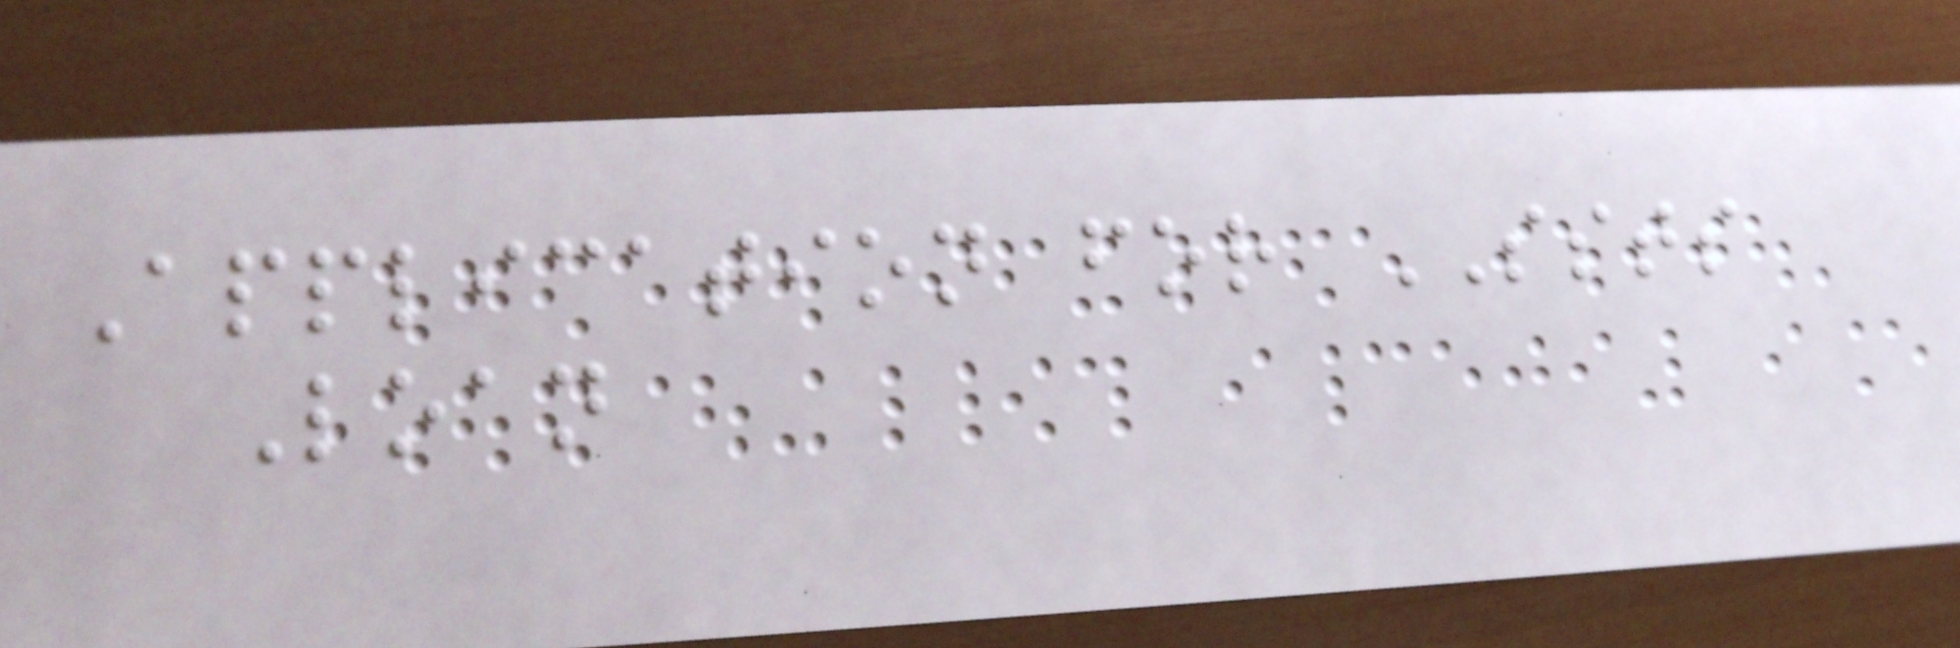Application for SSTS
Loan
